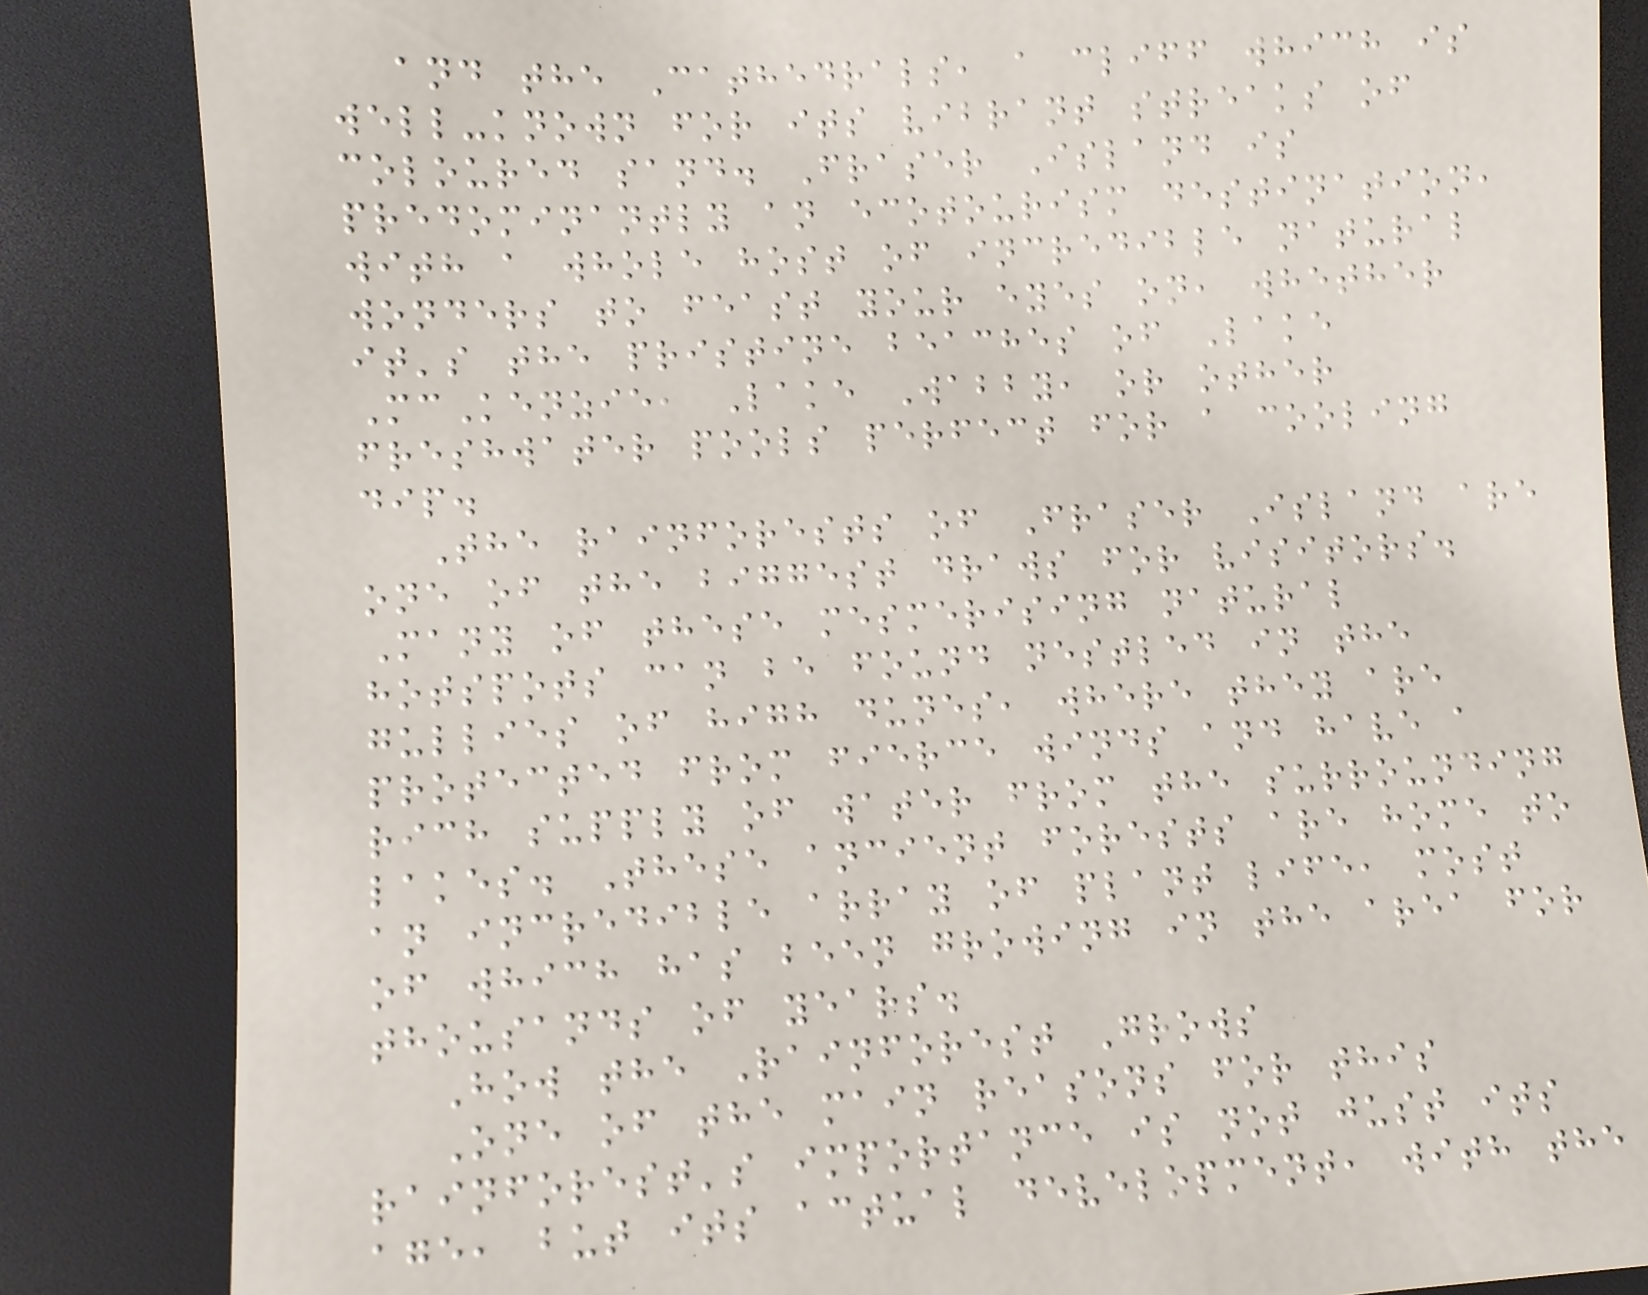and the Cathedrals, a cliff which is
well-known for its vibrant streaks of
coloured sand. Fraser Island is
predominantly an ecotourism destination,
with a whole host of incredible natural
wonders to feast your eyes on, whether
it's the pristine beaches of Lake
McKenzie, Lake Wabby, or other
freshwater pools perfect for a cooling
dip.
The rainforests of Fraser Island are
one of the biggest draws for visitors.
Many of these mesmerising natural
hotspots can be found nestled in the
gullies of high dunes, where they are
protected from fierce winds and have a
rich supply of water from the surrounding
lakes. These ancient forests are home to
an incredible array of plant life, most
of which has been growing in the area for
thousands of years.
How the Rainforest Grows
One of the main reasons for this
rainforest's importance is not just its
age, but its actual development, with the
